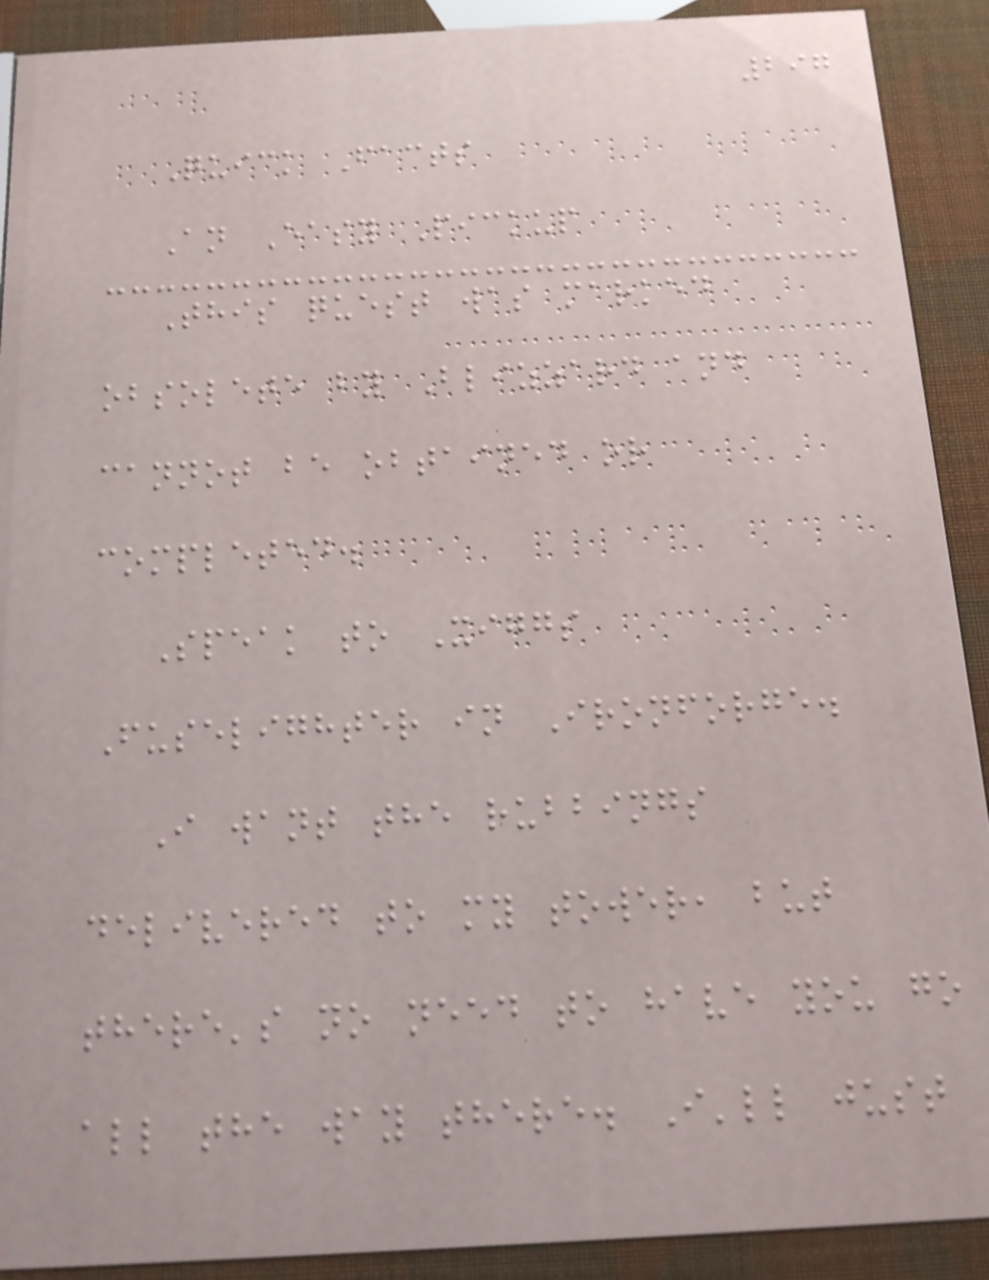297
Quick Facts
An Easy Pickup
This quest was marked
obsolete by Blizzard and
cannot be obtained or
completed.
Speak to Xiggs
Fuselighter in Ironforge.
I want the rubbings
delivered to my tower, but
there's no need to have you go
all the way there. I'll just
